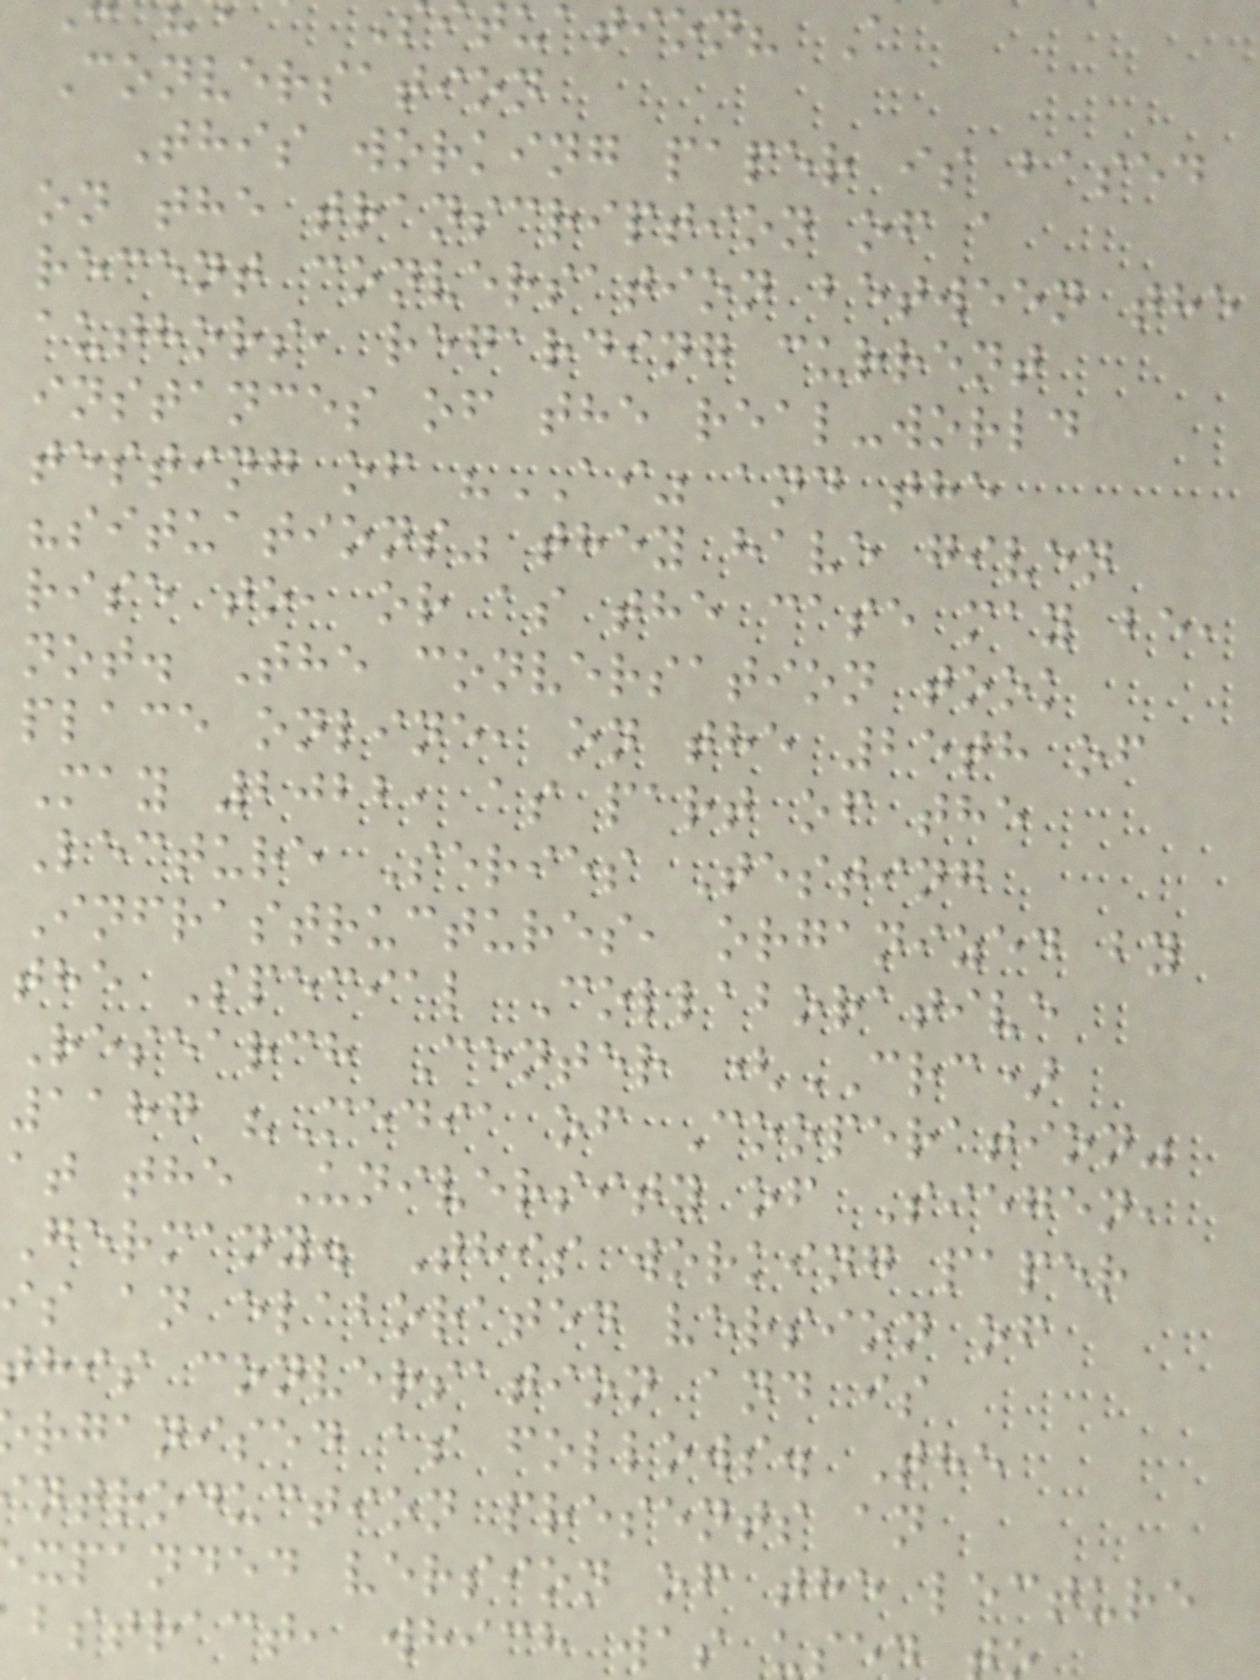uation? A
Conversation
This working paper is based
on the transcription of a
recent conversation between the
authors, regarding current
instances of the real-world
testing of "AI" and the
"situations" they have given
rise to, or as the case may be,
not. The conversation took
place online, on the 25th of
May 2022, as part of the
Lecture Series Testing
Infrastructures, organized by
the Special Collaborative
Research Center (CRC)
1187 "Media of Cooperation"
at the University of Siegen,
Germany. This working paper
is an elaborated version of
his conversation and is
rganised as follows. The
ntroduction presents an
xpanded version of the lecture
bstract, which was used
